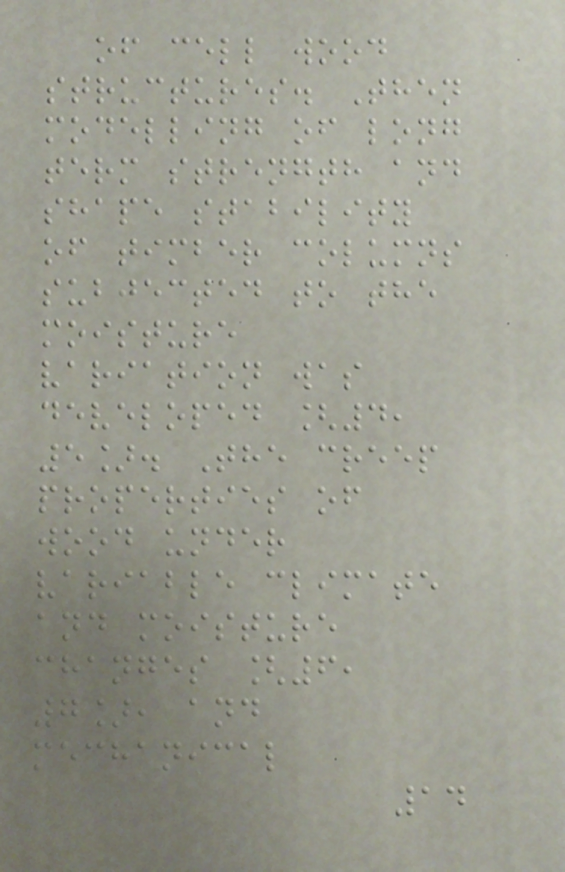of cell wood
structures. Then
modelling of long
term strength and
shape stability
of timber columns
subjected to the
moisture
variation was
developed [4,
5]. The creep
properties of
wood under
variable climate
and moisture
changes [6,
7], and
mechanical
14
